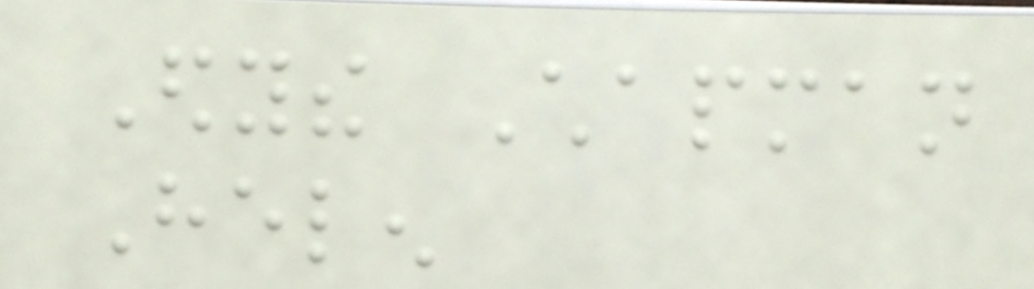Edythe Chapman
Helen
